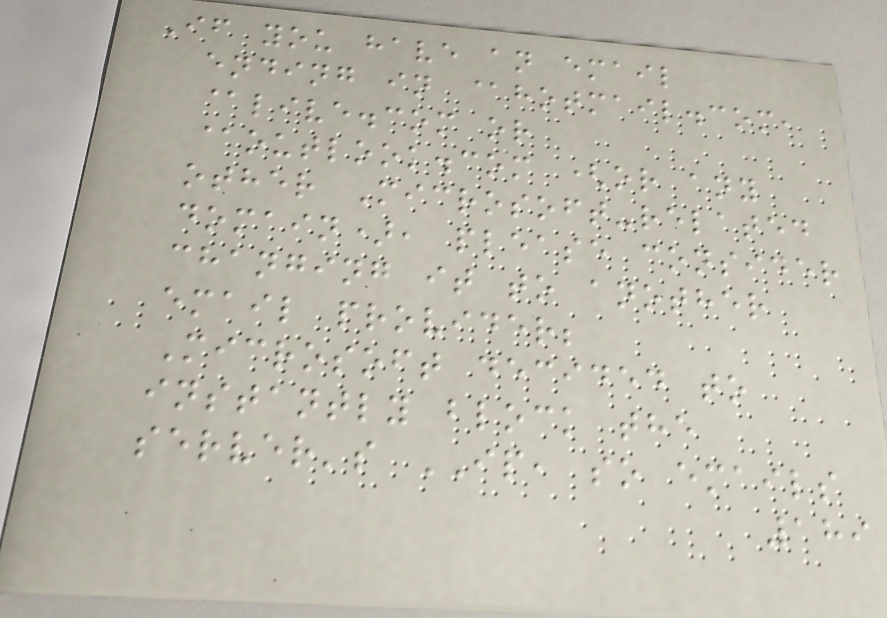If you have an email
ending in @hotmail.com,
@live.com or
@outlook.com (or any
other Microsoft-related
domain), please consider
changing it to another
email provider;
Microsoft decided to
instantly block the
server's IP, so emails
189
